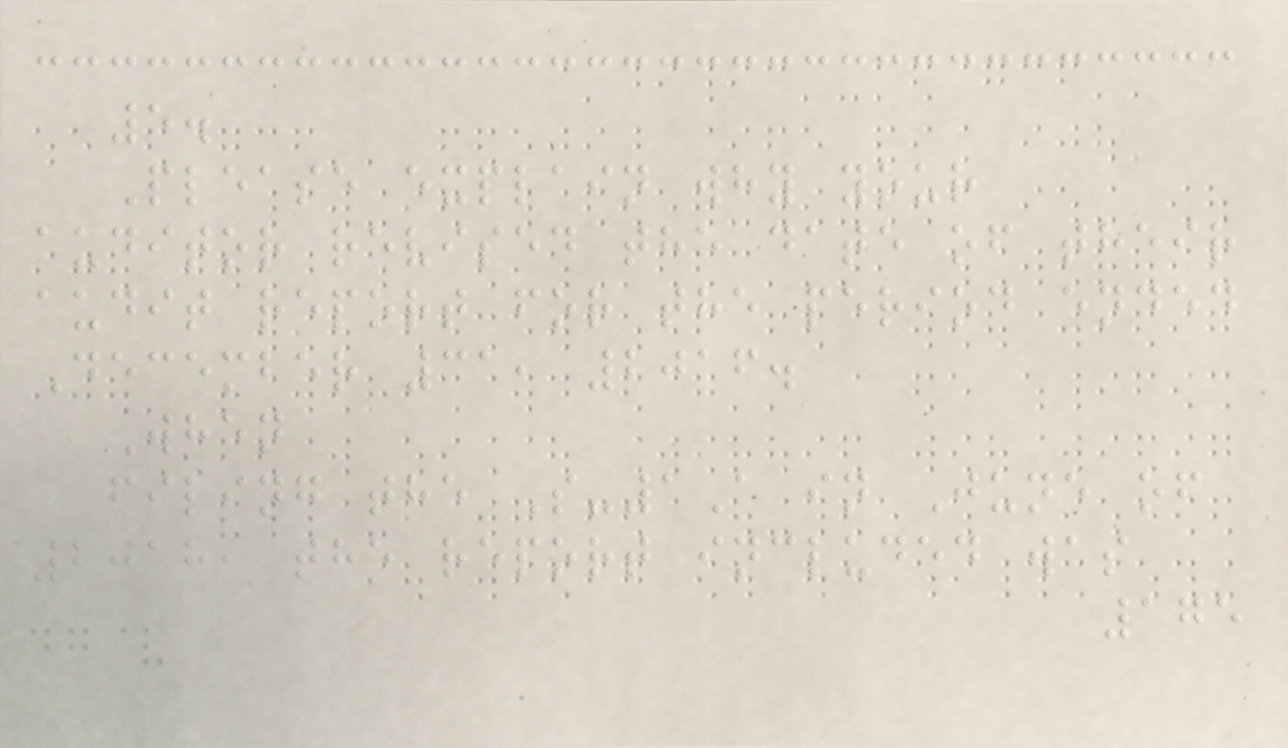5.
Please explain why your
auditor revised the date of their
audit report for the period ended
December 31, 2016.
When
filing the S-1A in June of
2018, the report included was
175
